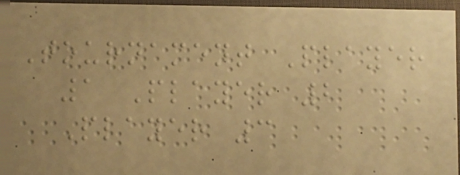Tournament Player
1 Player 2
Player 3
